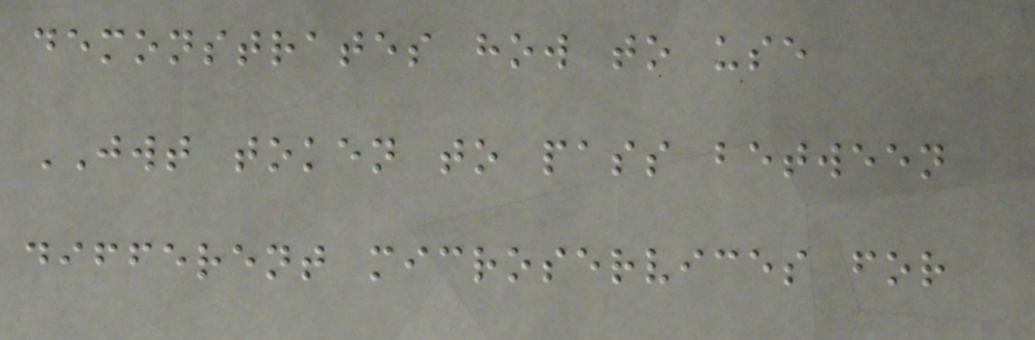demonstrates how to use
JWT token to pass between
different microservices for
